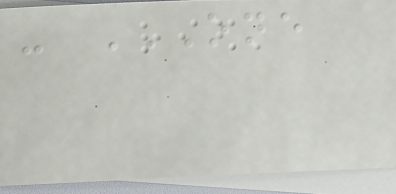- ONE
